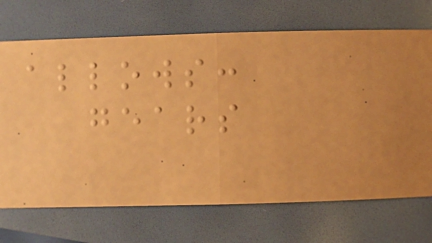allows:
gears
